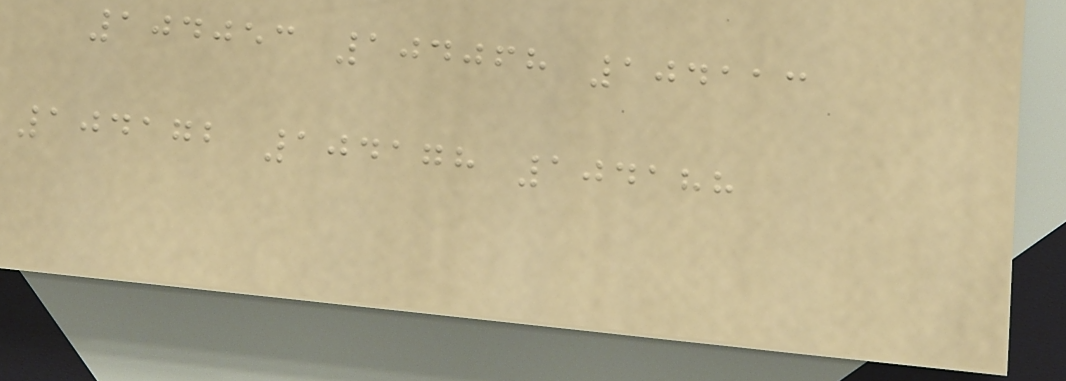104053 104068 104113
104172 104178 104188
